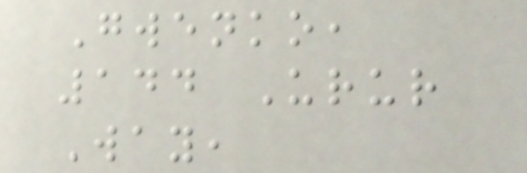Gwenko,
144 Urur
Way,
